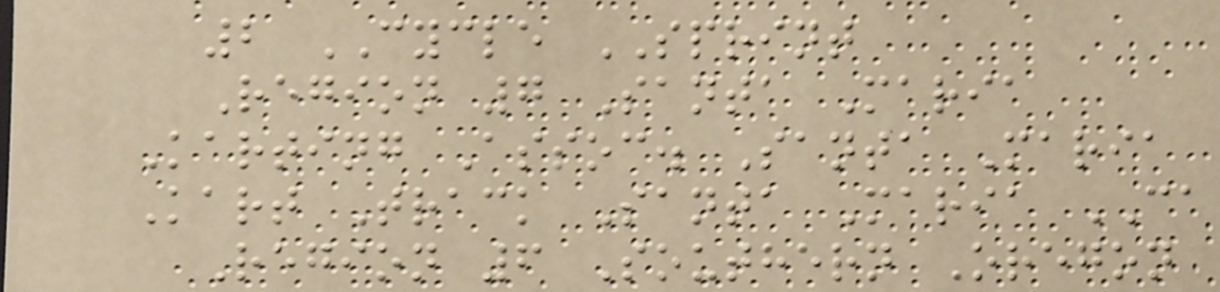2 CYCLE SPRINT
Region 7 Santa Maria
Karting Assoc. Santa Maria
Kart Track Santa Maria CA
Region 6 Southern Oregon
